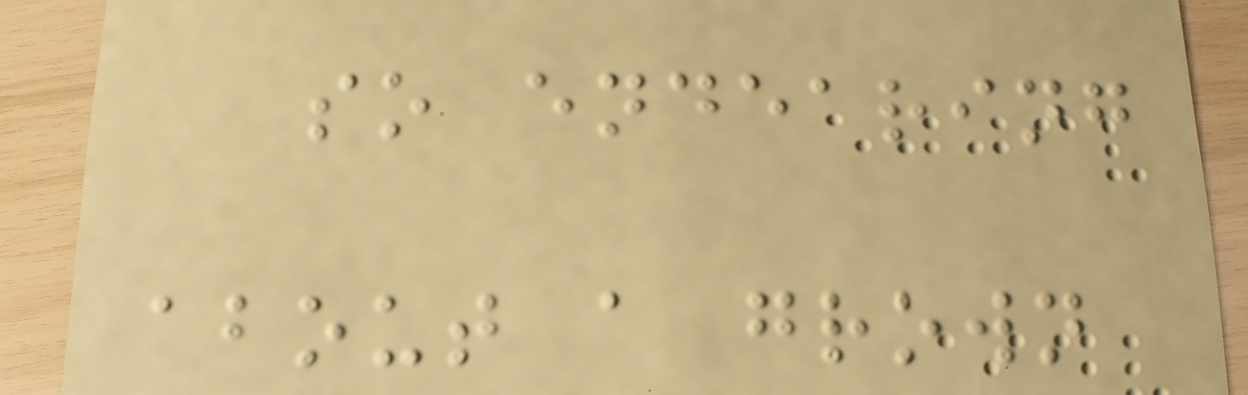so endearing
about a grown
